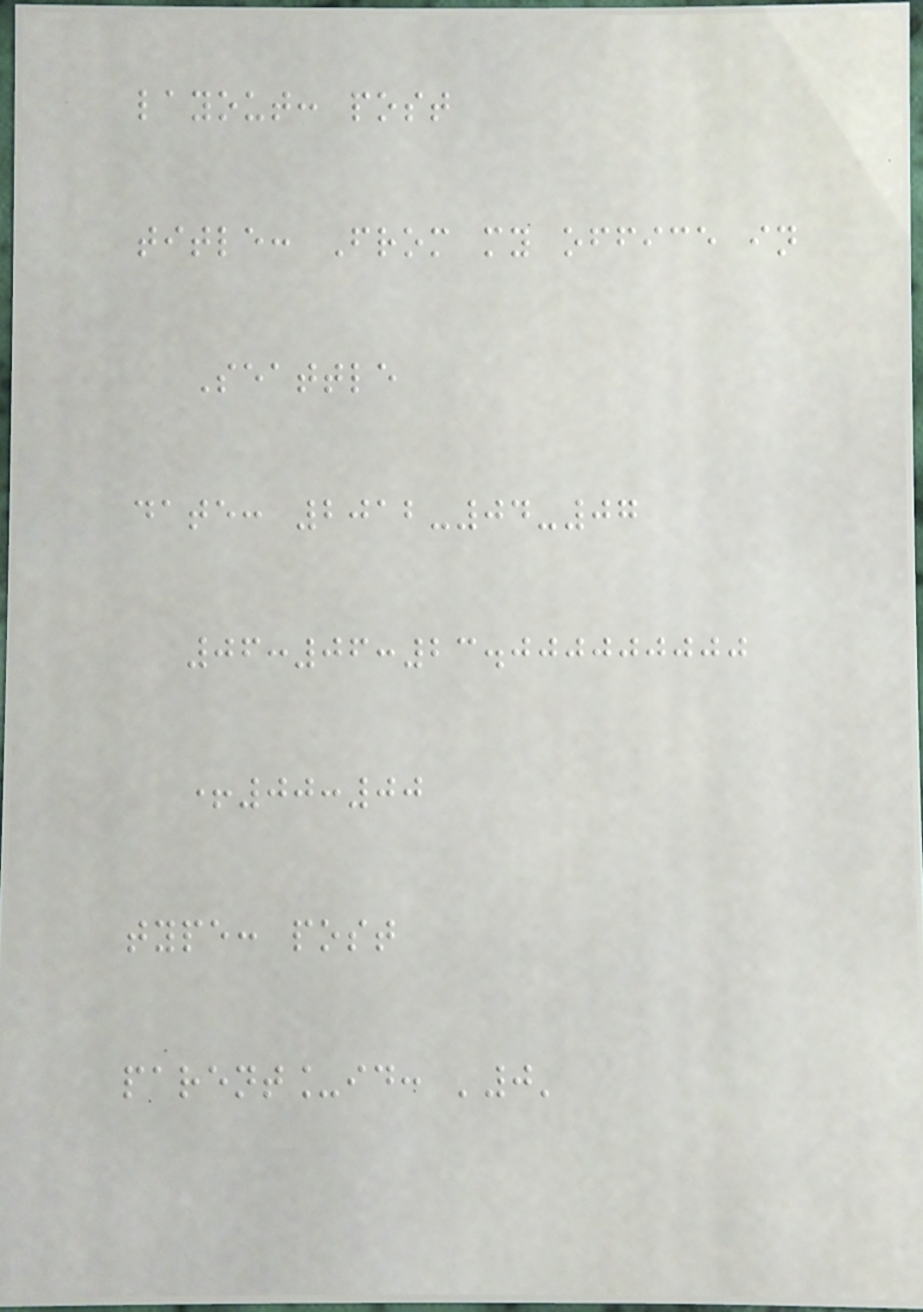layout: post
title: From my office in
Seattle
date: 2012-04-07
06:06:23.000000000
+00:00
type: post
parent_id: '0'
